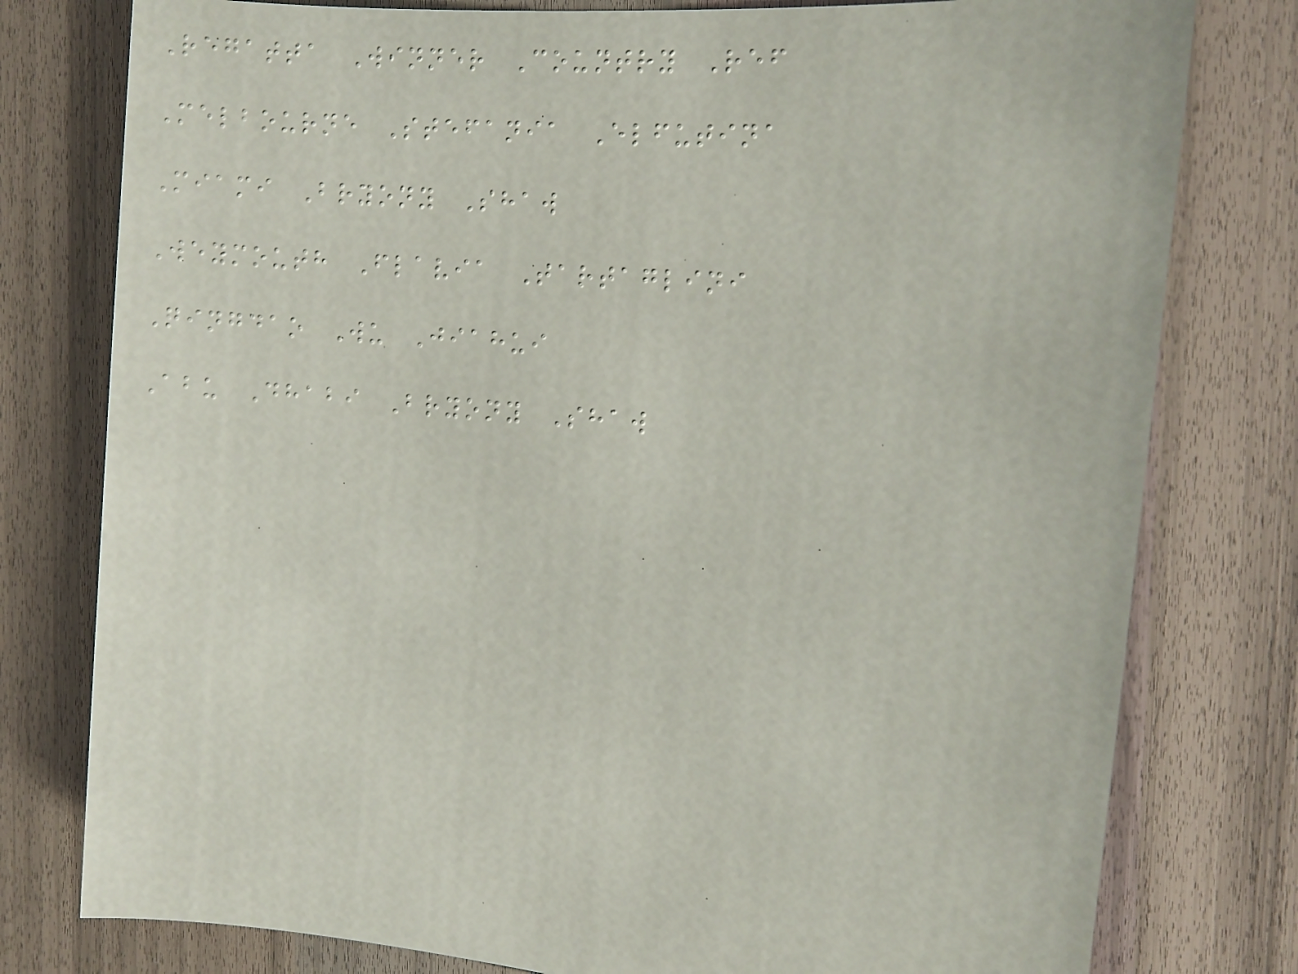Regatta Winner Country Ref
Melbourne Stefania Elfutina
Miami Bryony Shaw
Weymouth Flavia Tartaglini
Qingdao Wu Jiahui
Abu Dhabi Bryony Shaw
